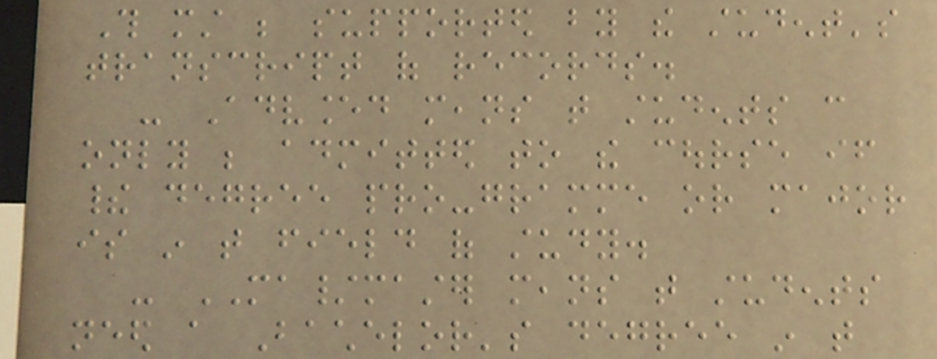This must be supported by the student's
transcript of records.
- Advanced means that students can
only be admitted to the course if
their degree pro-gramme or major
is in that field of study.
- MA/master means that students
need a Bachelor's degree in that
